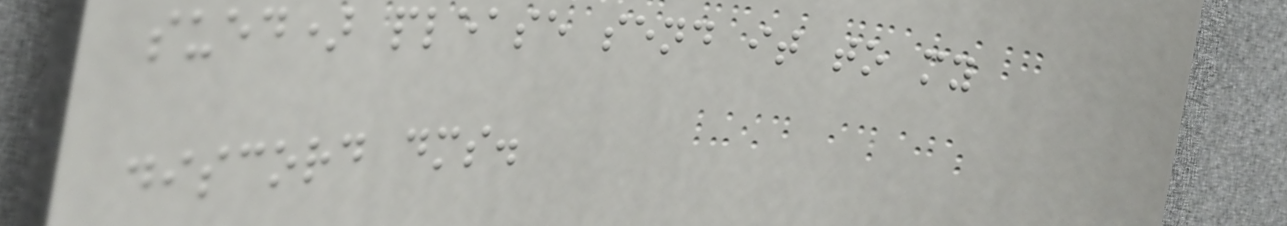sued) please send it to my
discord dms.
